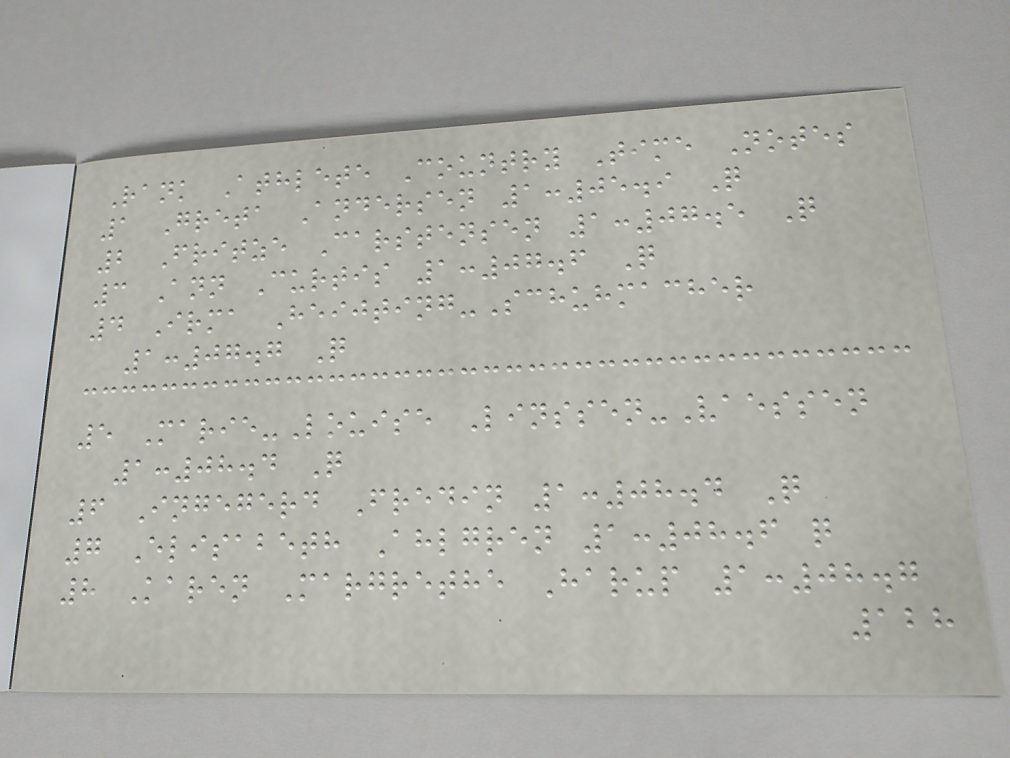Rank Athlete Country Time Notes
1 Greta Andersen 1:05.9 Q
2 Fritze Carstensen 1:07.5 Q
3 Ann Curtis 1:07.6 Q
4 Irma Heijting-Schuhmacher
1:07.7 Q
5 Marie-Louise Linssen-Vaessen
1:08.4 Q
6 Ingegerd Fredin 1:08.4 Q
7 Elisabeth Ahlgren 1:08.6 q
8 Karen Margrethe Harup 1:08.7
128
